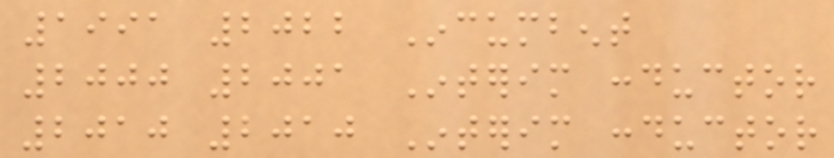1991 2022 Incumbent
2000 2001 Interim conductor
2010 2010 Interim conductor
